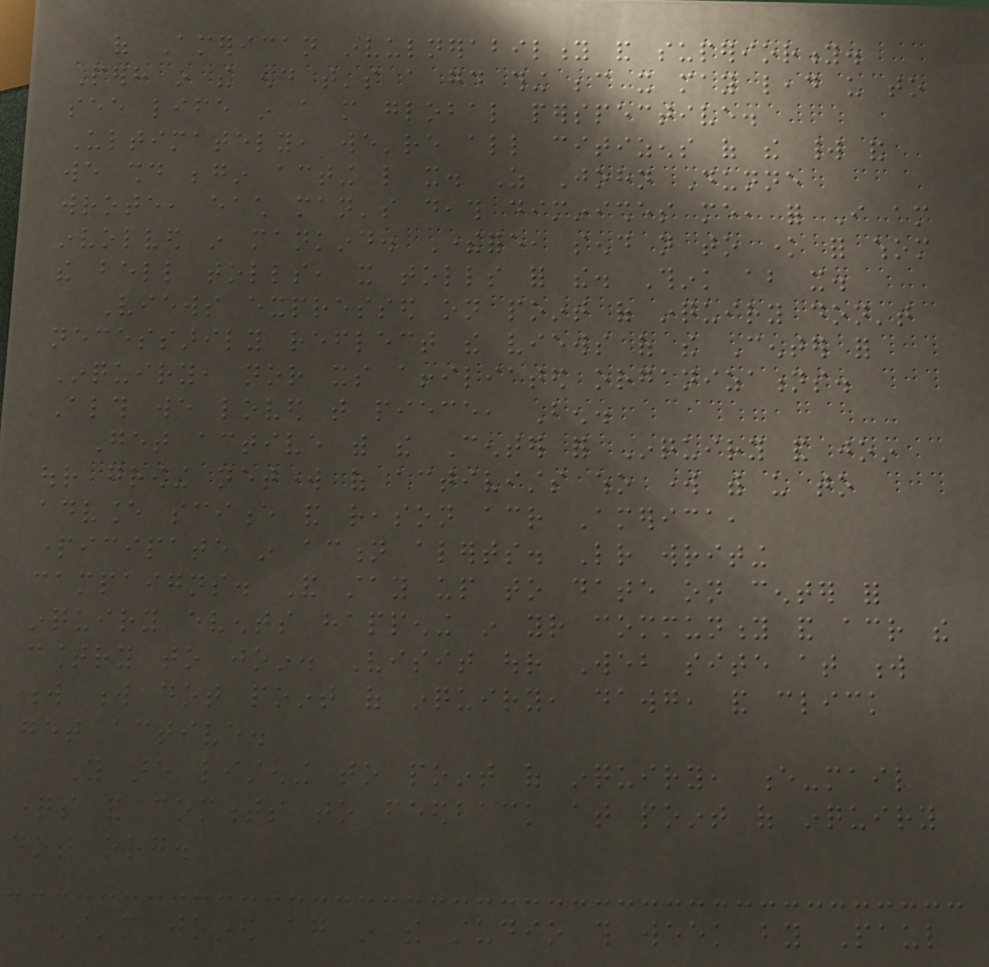of American invulnerability and superiority.
Perhaps in the end that's a good thing because it may lead us to
see life in a more global perspective.
Ultimately, we're all citizens of the world and
we should begin acting like it. As John Dunne
wrote, each man's death diminishes me, for I am
involved in mankind. Therefore, send not to know for whom
the bell tolls, it tolls for the. Think about it.
Views expressed on point of inquiry don't
necessarily reflect the views of the Center for
Inquiry, nor its affiliated organizations.
Although we loved that piece, Ben.
Get active with the Center for Inquiry and join
our growing network of activists who work with us to
advance science and reason across America,
participate in action alerts. Letter writing
campaigns. And stay up to date on center for
inquiry events happening in your community and across the
country to join. Visit our Web site at w
w w dot point of inquiry, dawg, and click
get active.
You are listening to point of inquiry, e-mail
questions and comments to feedback at point of inquiry
dot org.
I'm joined again in the studio this week by Paul
